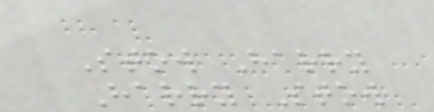Stow Harry
Harry Stow
